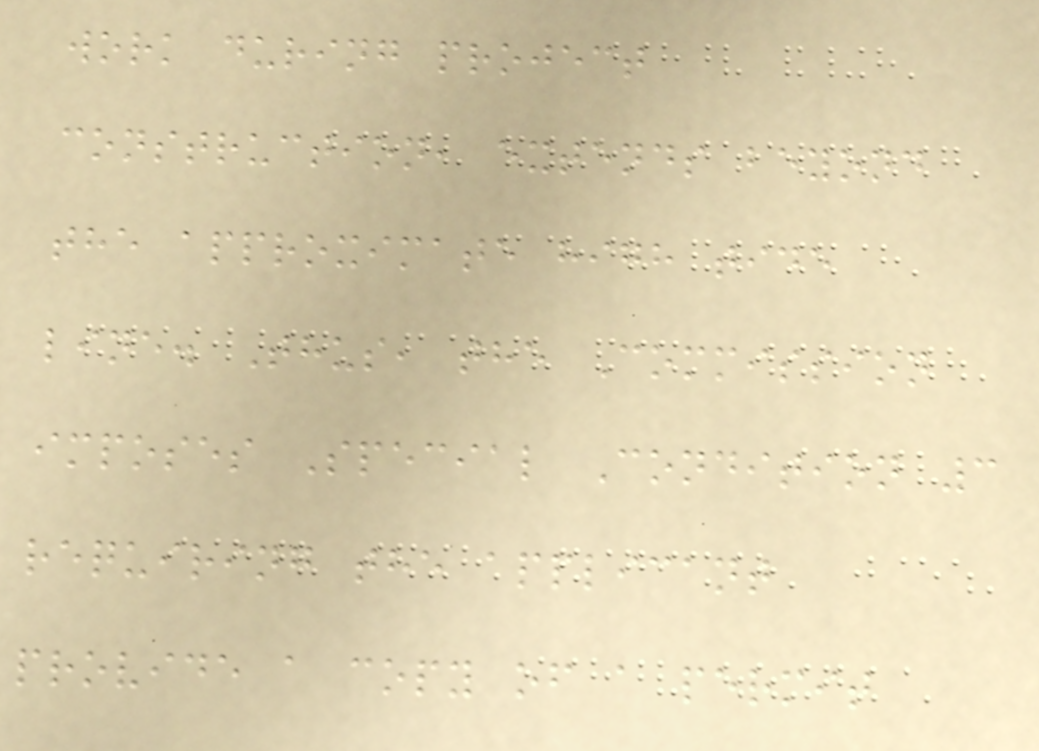work during project
construction, extends beyond
the approximate high tide
line. Thus, the Commission
imposes Special Condition 3
requiring the applicant
provide a copy of a permit
